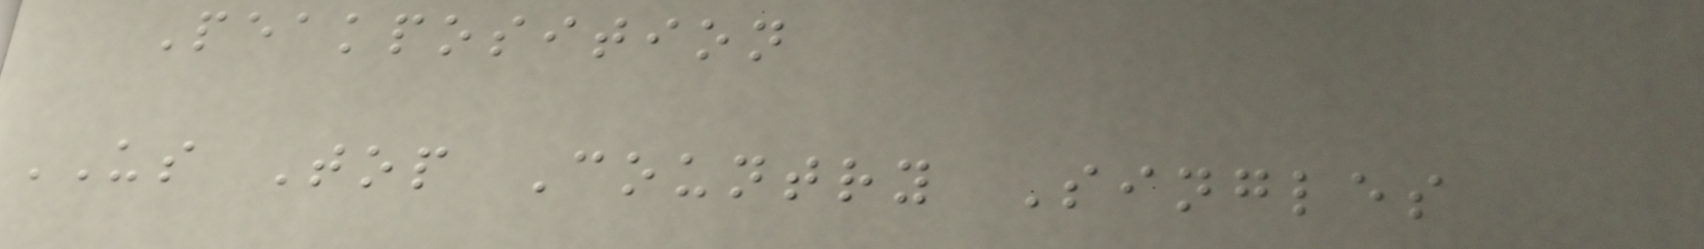Peakposition
US Top Country Singles
